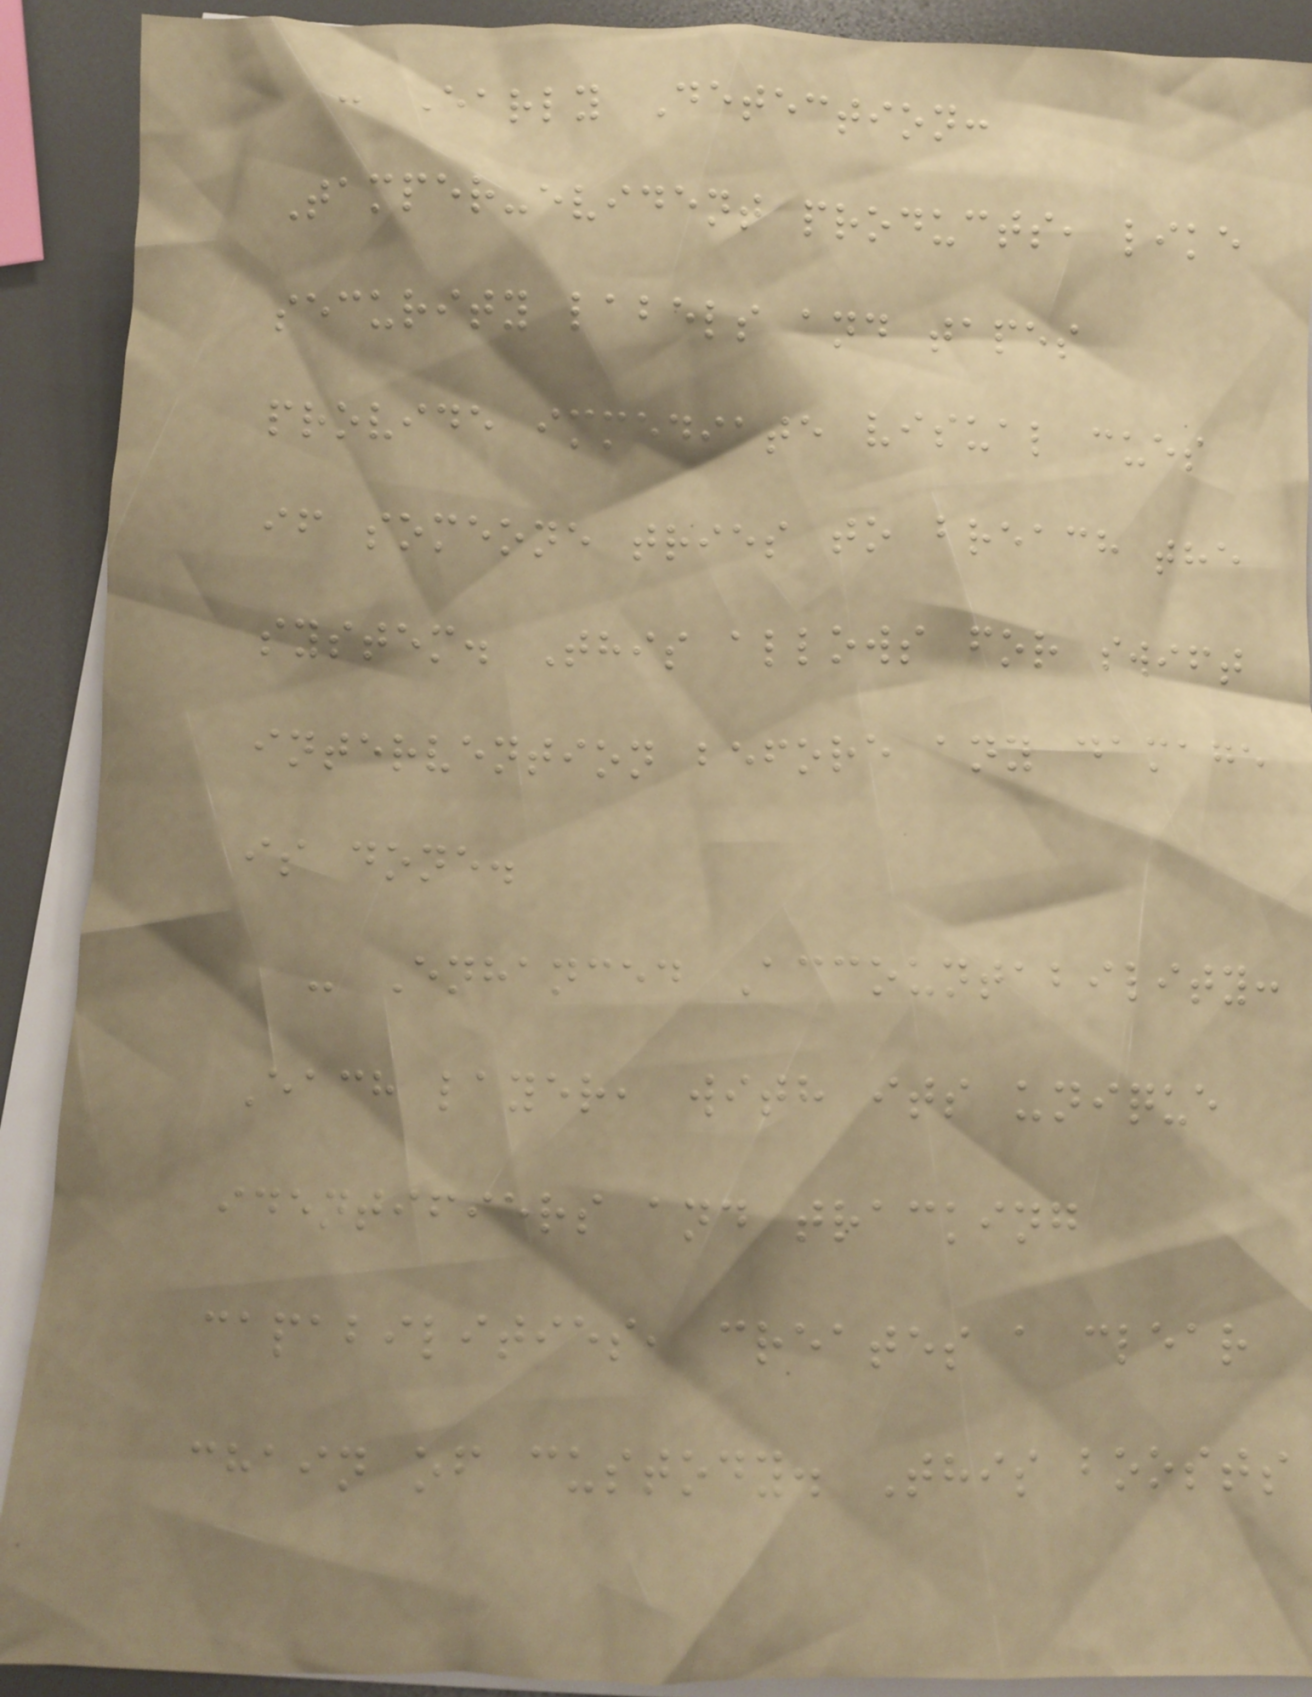- Early Detection:
Tamper-evident products, like
security labels and tapes
provide immediate visual cues
if someone tries to breach the
system. This allows for swift
intervention before any damage
is done.
- Enhanced Accountability:
Each layer, with its unique
identifiers and tracking
capabilities, creates a clear
chain of custody. This boosts
